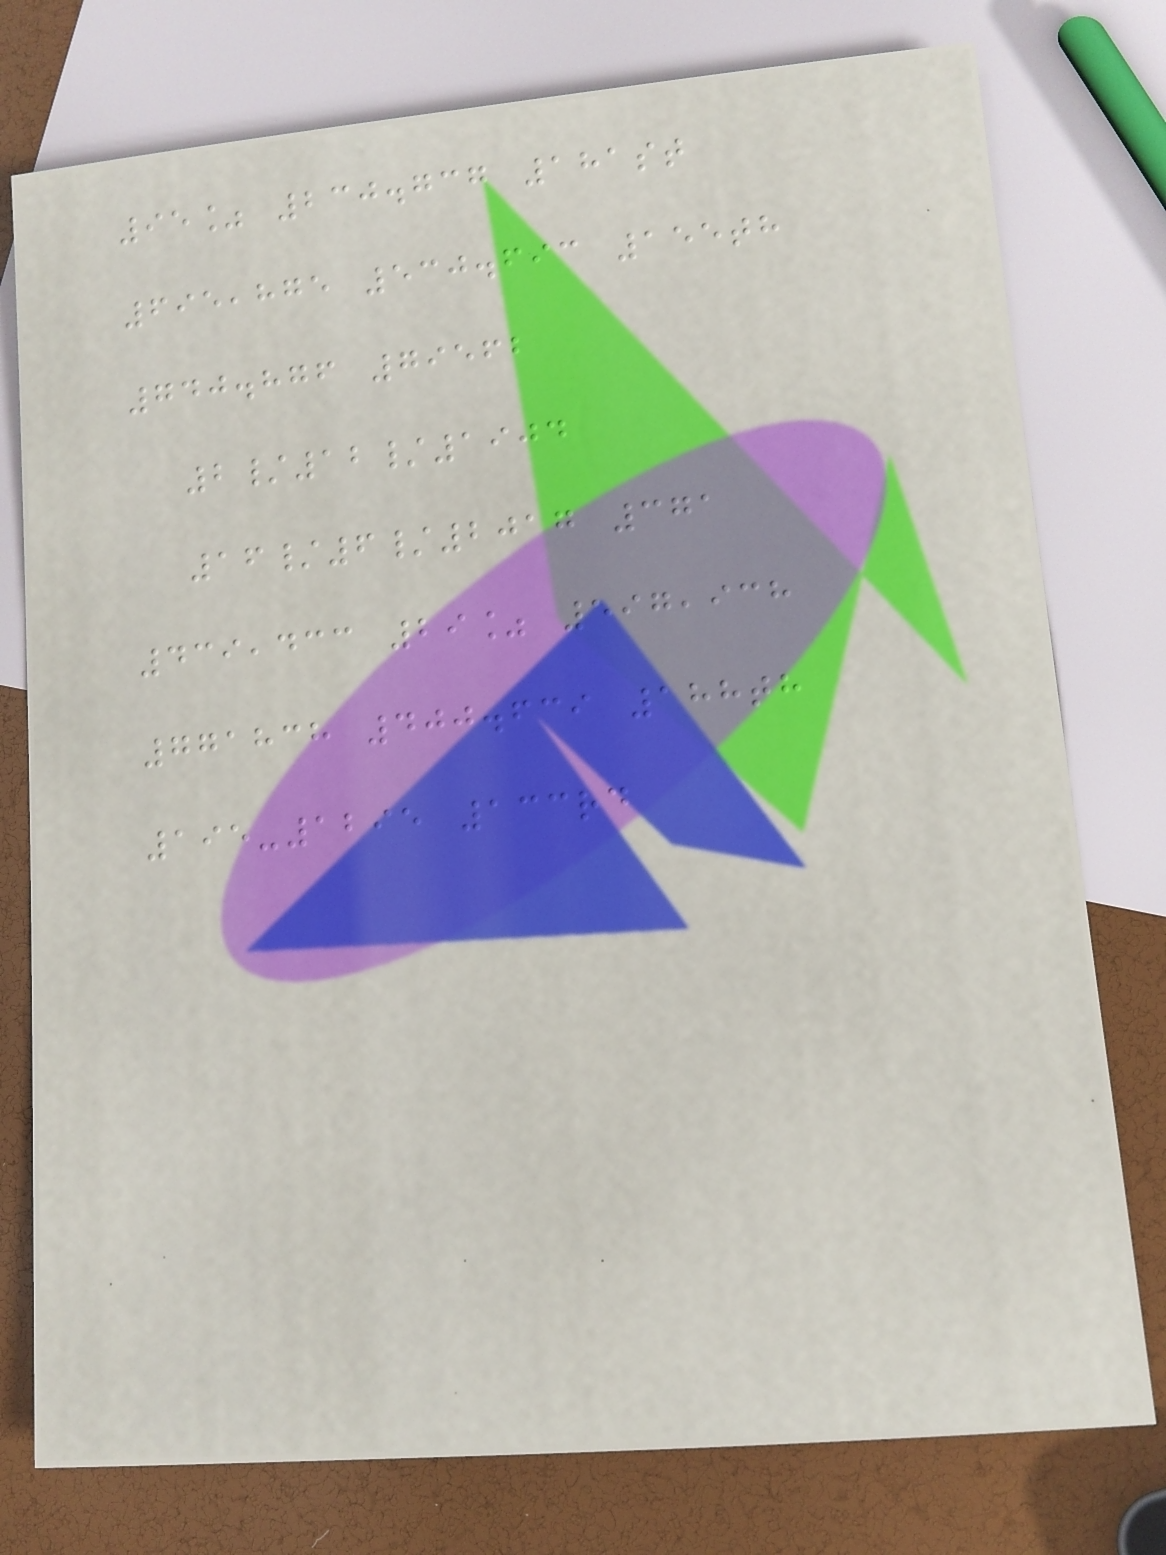95% 230.737 181st
695,875 530.693 155th
740.876 79562
2/12/1904
16/6/2017 371
439,433 29% 597,938
771838 400.639 188th
195-1295 133rd
